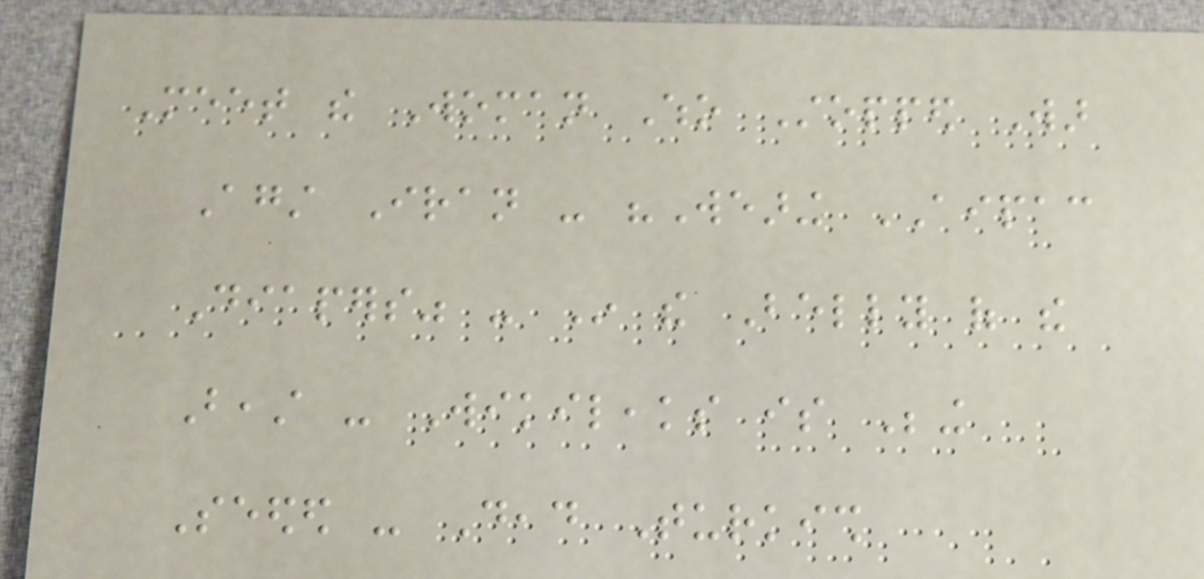Meet the Woman Who Stopped War
Against Iran - "Wearing AIPAC
Diapers" - In the Belly of the
Beast - Wikileaks is Being
Seeded - Dead Turkish
